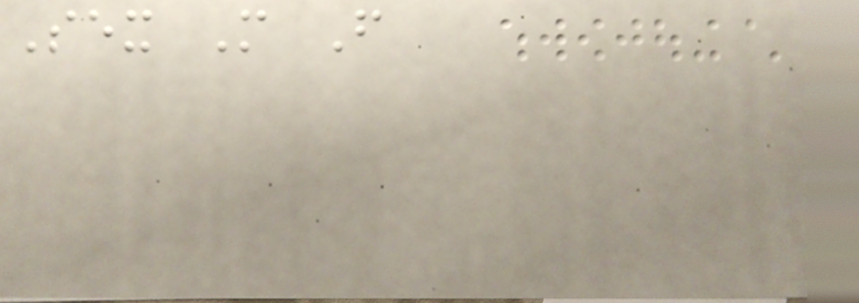Sex M F
